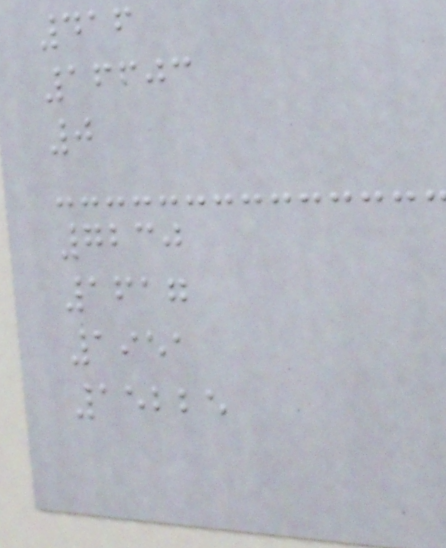416
16603
0
7230
1617
1951
15225
